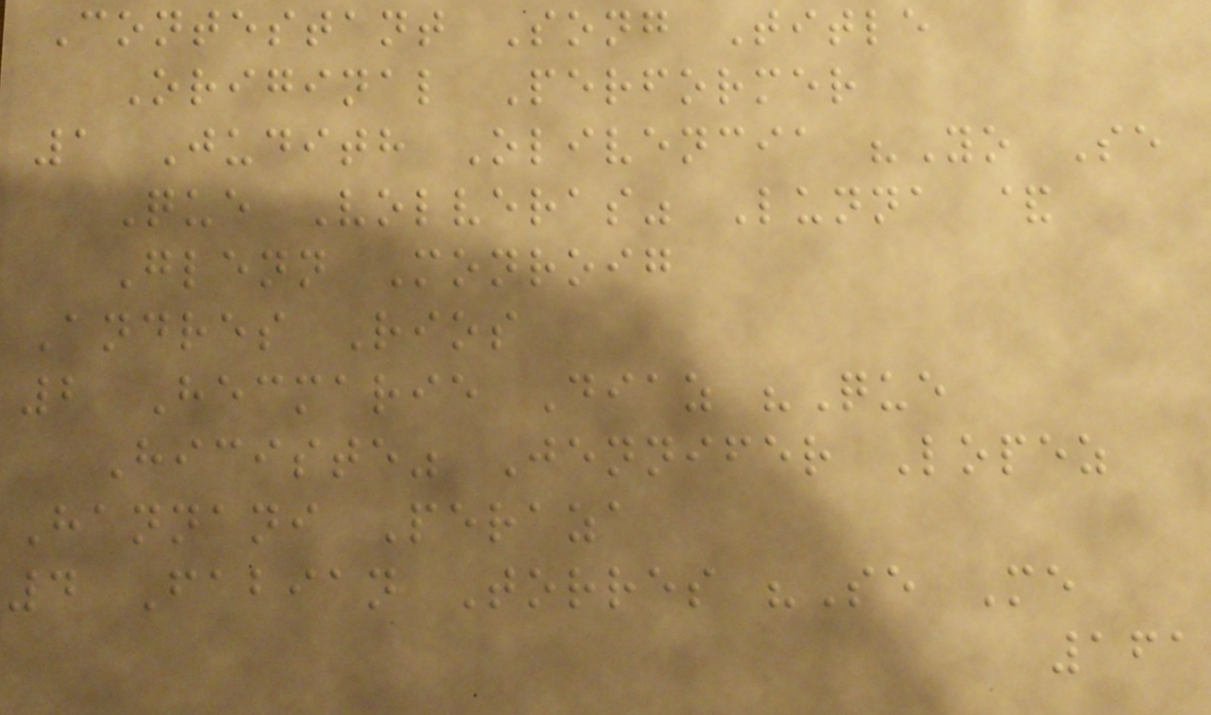Contestant Song Title
Original Performer
1 Judith Olivencia "Yo Se
Que Volveras" Lunna &
Glenn Monroig
Andres Rios
2 Hecmarie Diaz "Que
Hiciste" Jennifer Lopez
Hannani Peraza
4 Fabian Torres "Se Me
161
